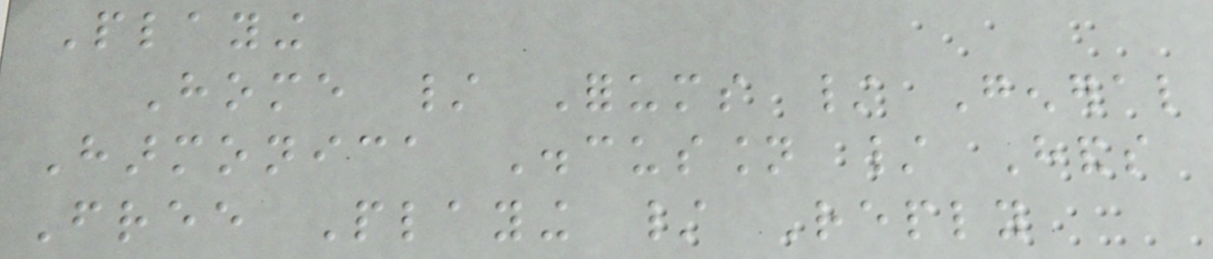Playing
Home / Forums / General
Harmonica Discussion / Hands
Free Playing / Reply
